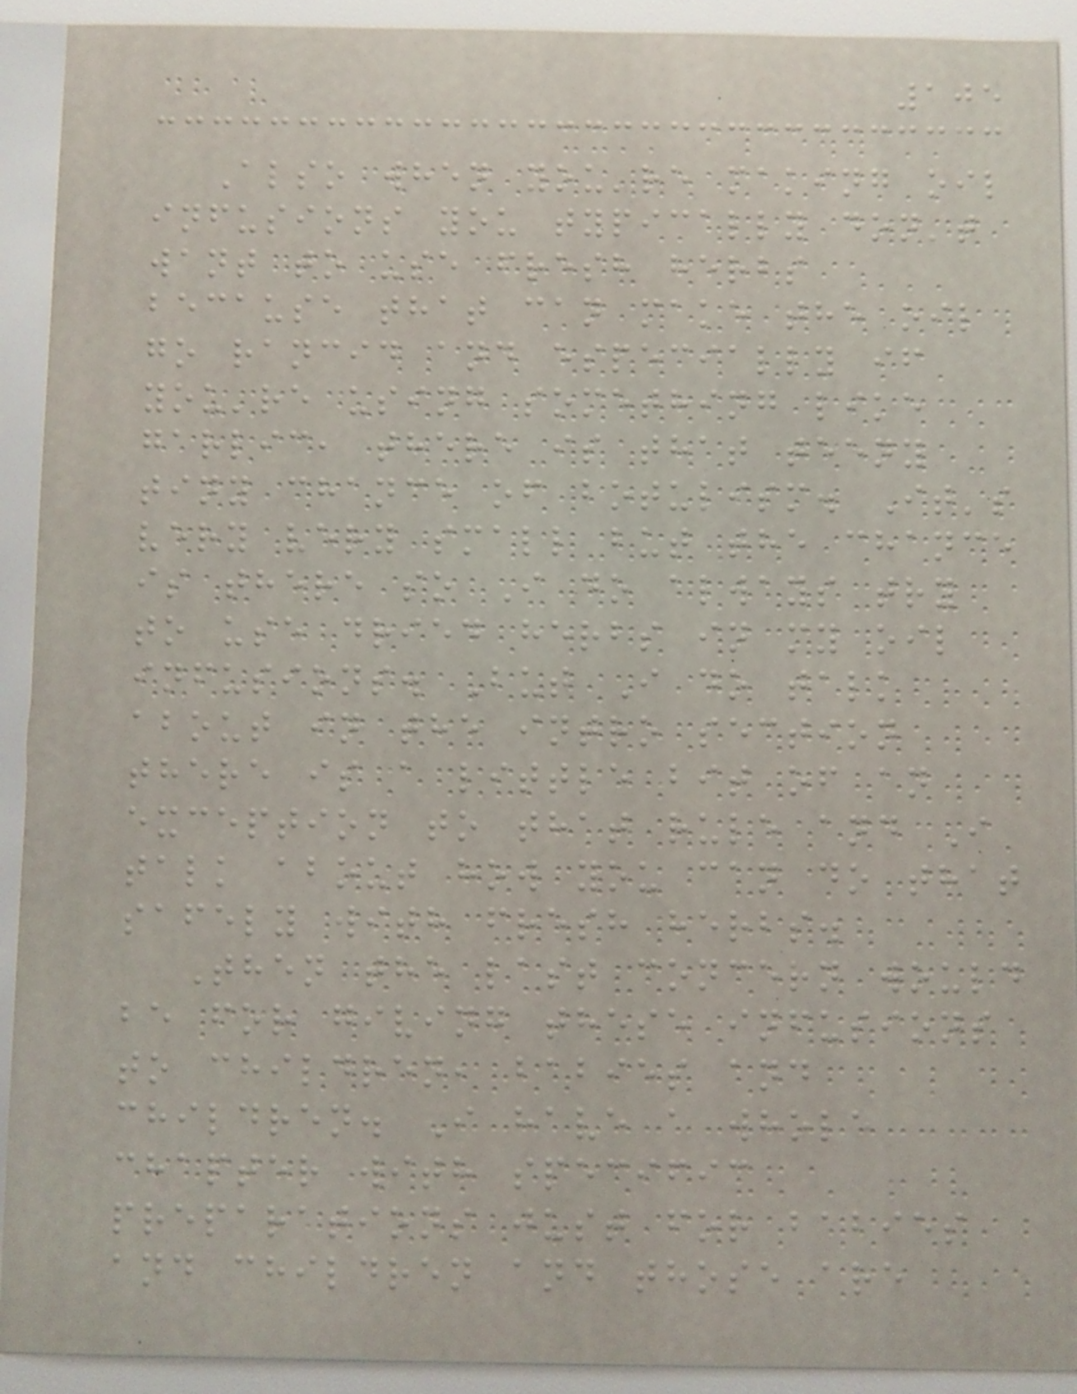105
Also when you're making oil
infusions you typically don't
want to use fresh herbs
because that can make the oil
go rancid and especially if
you're using something like
garlic, there is that teeny
tiny chance of botulism. It's
very very small but the chance
is there so I do always try
to use dried herbs in my oil
infusions. But I do talk
about in the intro section
there is a little bit of an
exception to that rule and I
talk about how you can do that
safely with fresh herbs.
Then the last concern would
be for giving these infusions
to children, babies and
children. I have a whole
chapter with specific
preparations just for babies
and children and those are
